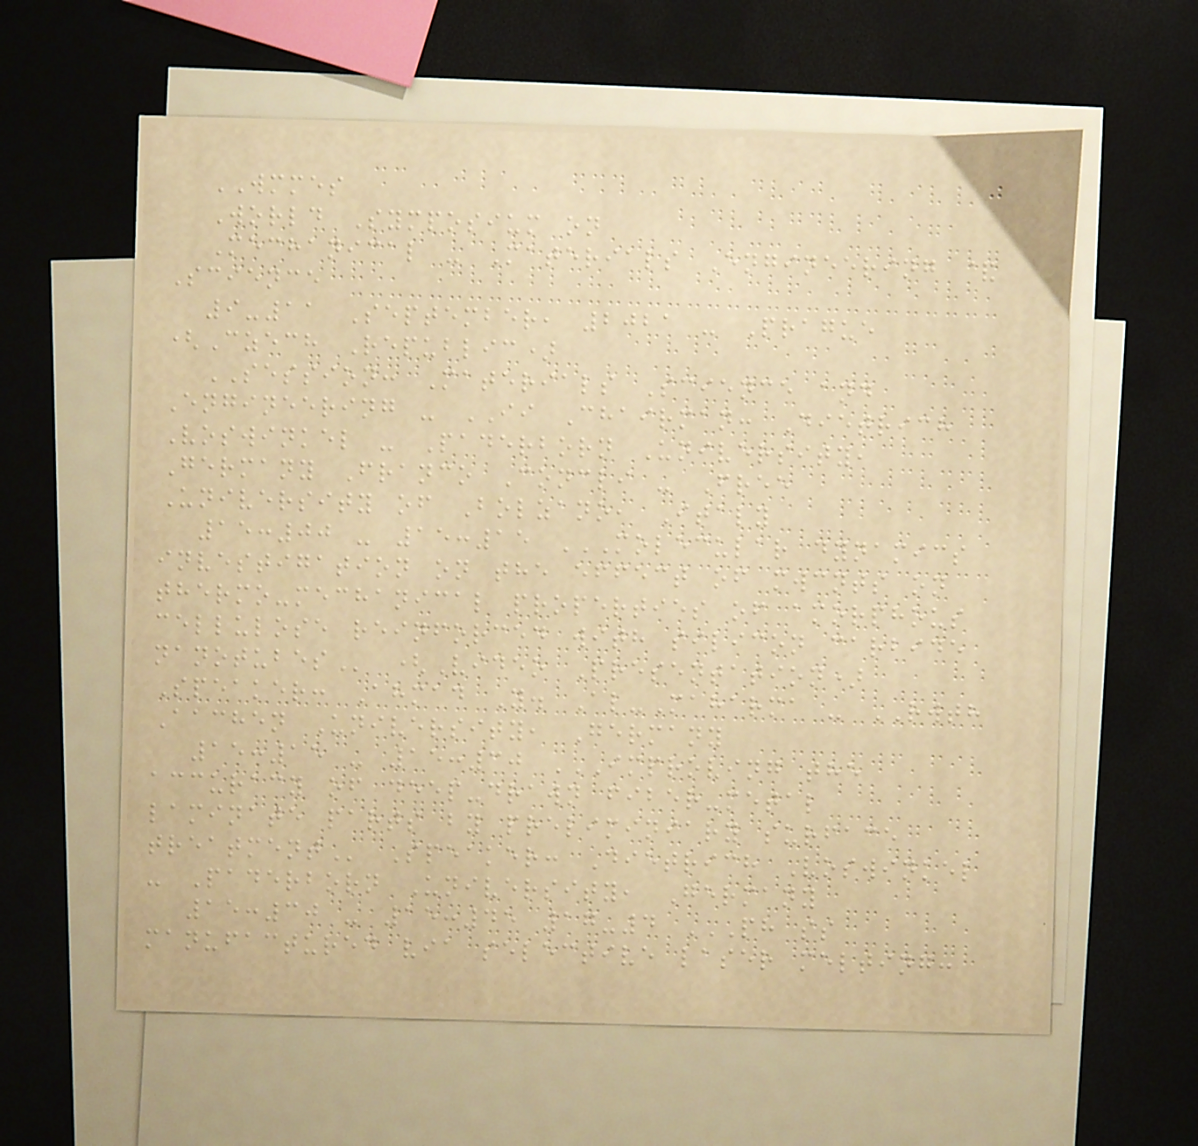WMMES
World Symposium on
Mechanical - Materials Engineering &
Science
9-11 September, 2021 - Prague
(Czech Republic)
SESSION: Materials Science and
Engineering - II Chairman: Dietrich
Voswinkel - Paderborn University,
Germany Franco Concli - Free
University of Bolzano, Italy
15:00 - 15:15 MOLECULAR DYNAMICS
INVESTIGATION ON THE EFFECT OF MWCNTS ON
THERMO-MECHANICAL PROPERTIES OF AMORPHOUS
CELLULOSE REINFORCED WITH SILICON CARBIDE
NANOTUBES (Video Presentation)
Speaker: Ahmad Y. Al-Maharma - RWTH
Aachen University, Germany
15:15 - 15:30 IMPROVING THE
ACCURACY OF DEEP-DRAWN FIBER-METAL
LAMINATE PARTS BY PRELIMINIARY SURFACE
TREATMENT Speaker: Dietrich Voswinkel
- Paderborn University, Germany
15:30 - 15:45 17-4 PH SS
MANUFACTURED VIA SELECTIVE LASER MELTING:
